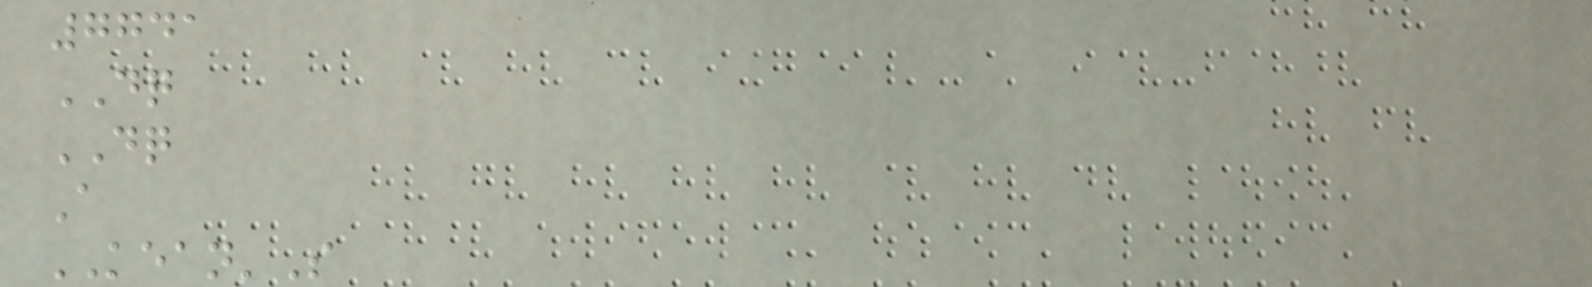7741
DQ
DQ
A
KEAN'S
